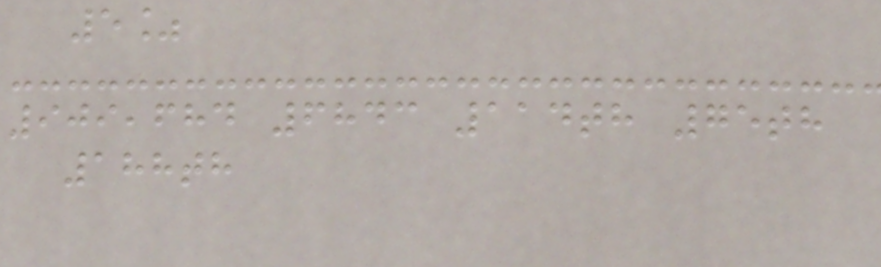5%
909,684 6843 114th 75th
188th
